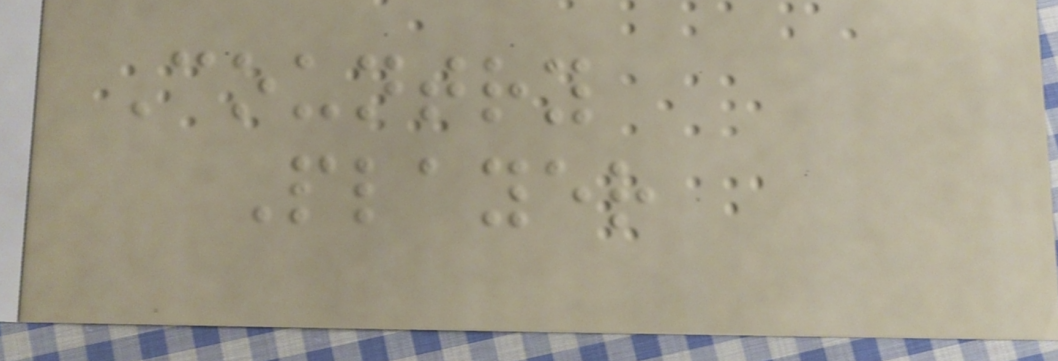Country
Player
